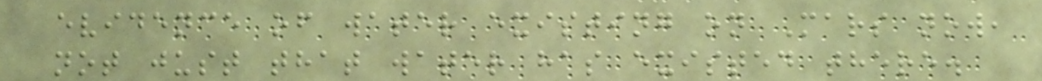evidence of water existing on Mars now,
not just that water has existed there.
